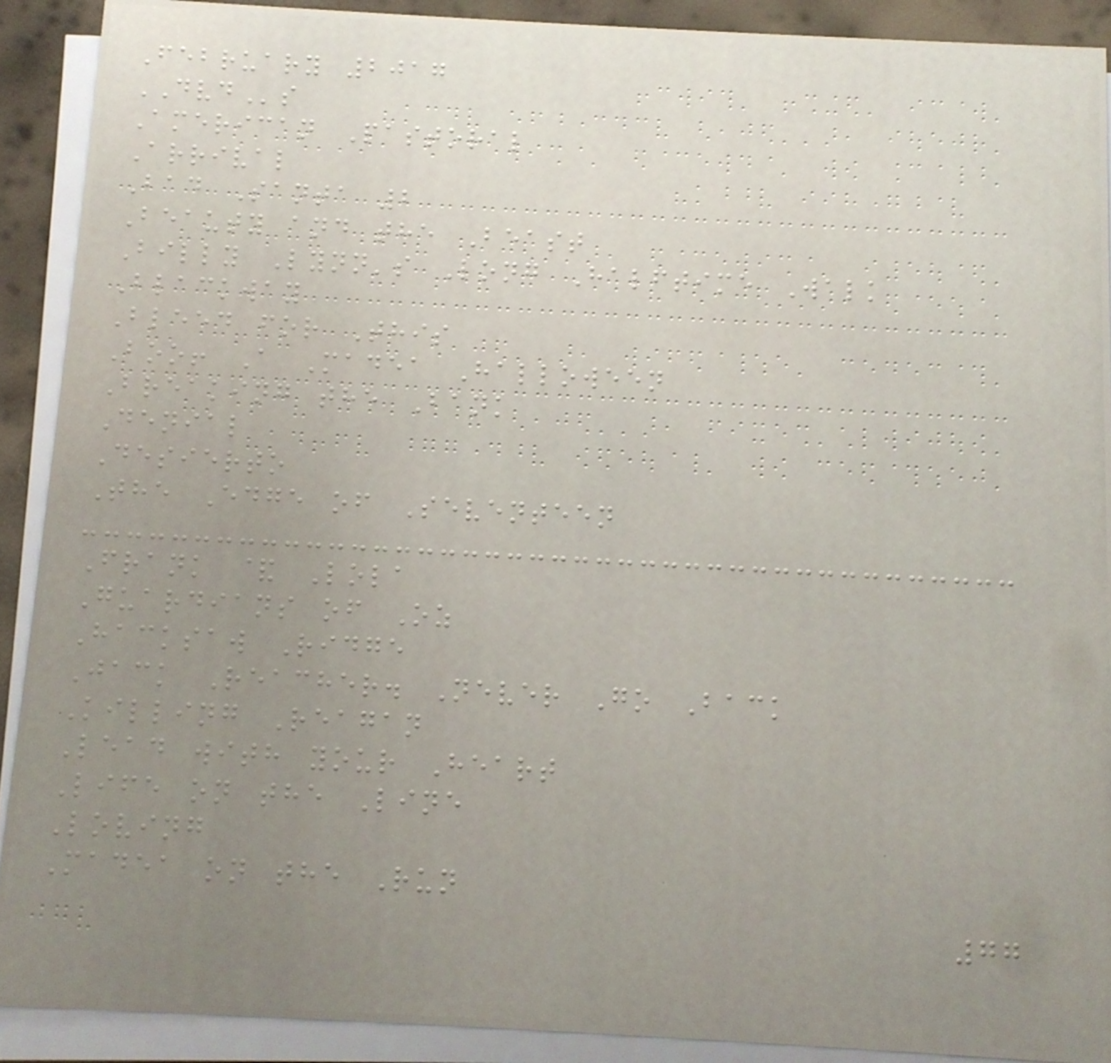February 2017
DVDs
American Pastoral
Arrival
Bad Santa 2
Beauty and the Beast
Billy Lynn's Long Halftime Walk
Blackway
Bleed for This
Boo! A Madea Halloween
Breaking the Bank
Denial
Desierto
The Edge of Seventeen
Frank & Lola
Guardians of Oz
Hacksaw Ridge
Jack Reacher. Never Go Back
Killing Reagan
Lead with your Heart
Life on the Line
Loving
Madea on the Run
77
